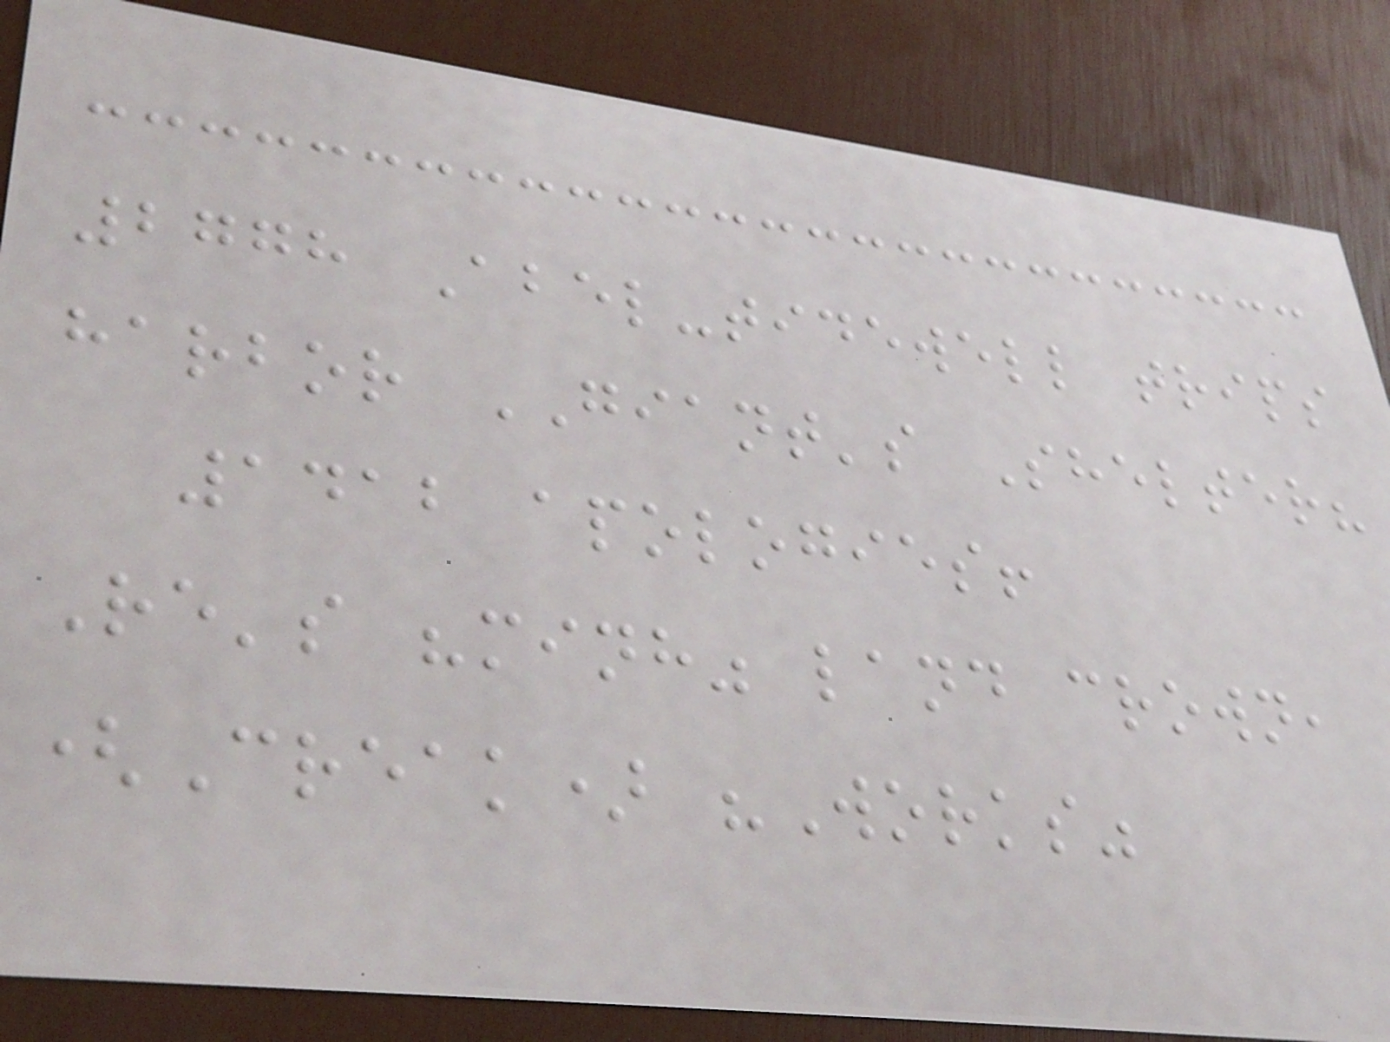2778 Abel-tidewell trips
harbor GIANT's Shelter?
1412 apologies!
Re's "minh" land crown,
(Creak) "Works"
